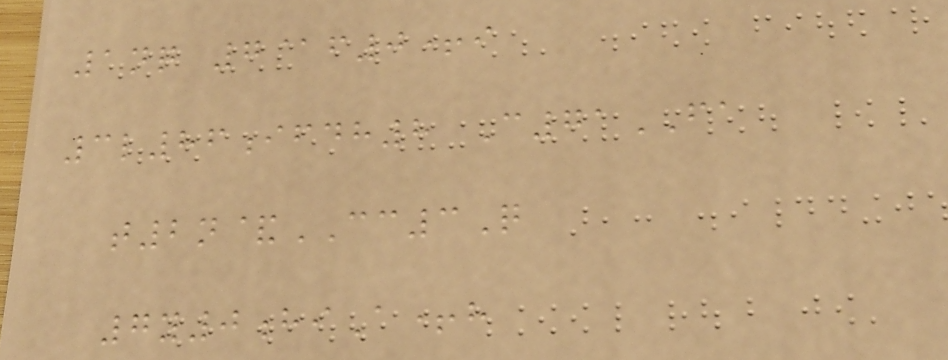1nq 7@f0+i
3l86ifdh8 C71FA
t2n&CC3Q
7y0hiA+h
